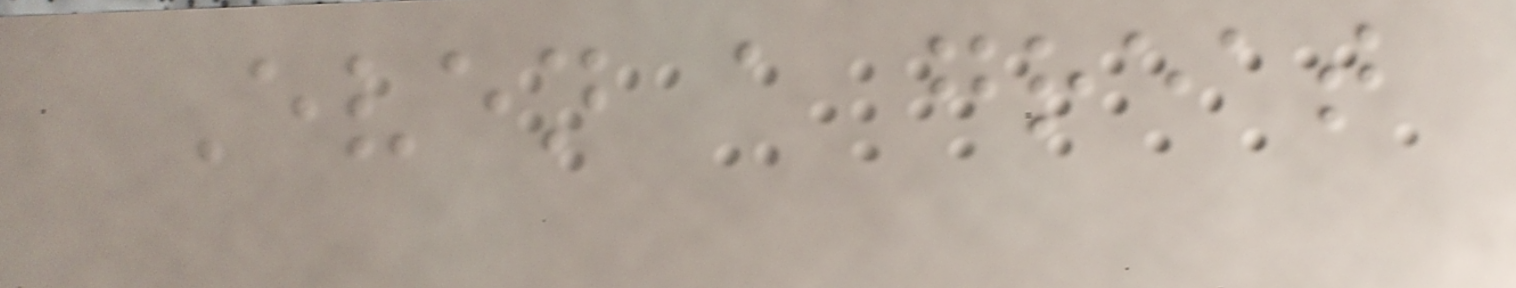Even a great
